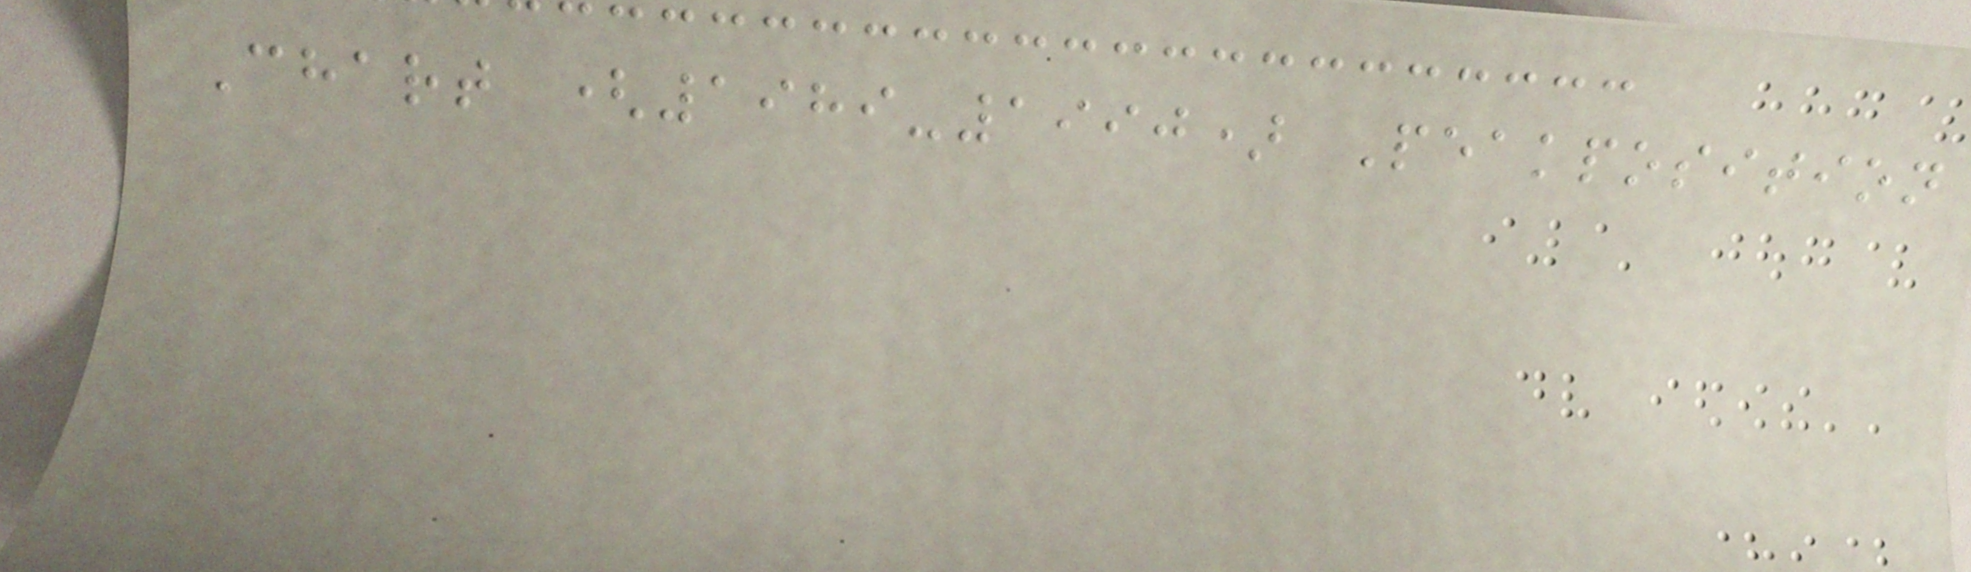Chart (1989-1990) Peakposition
